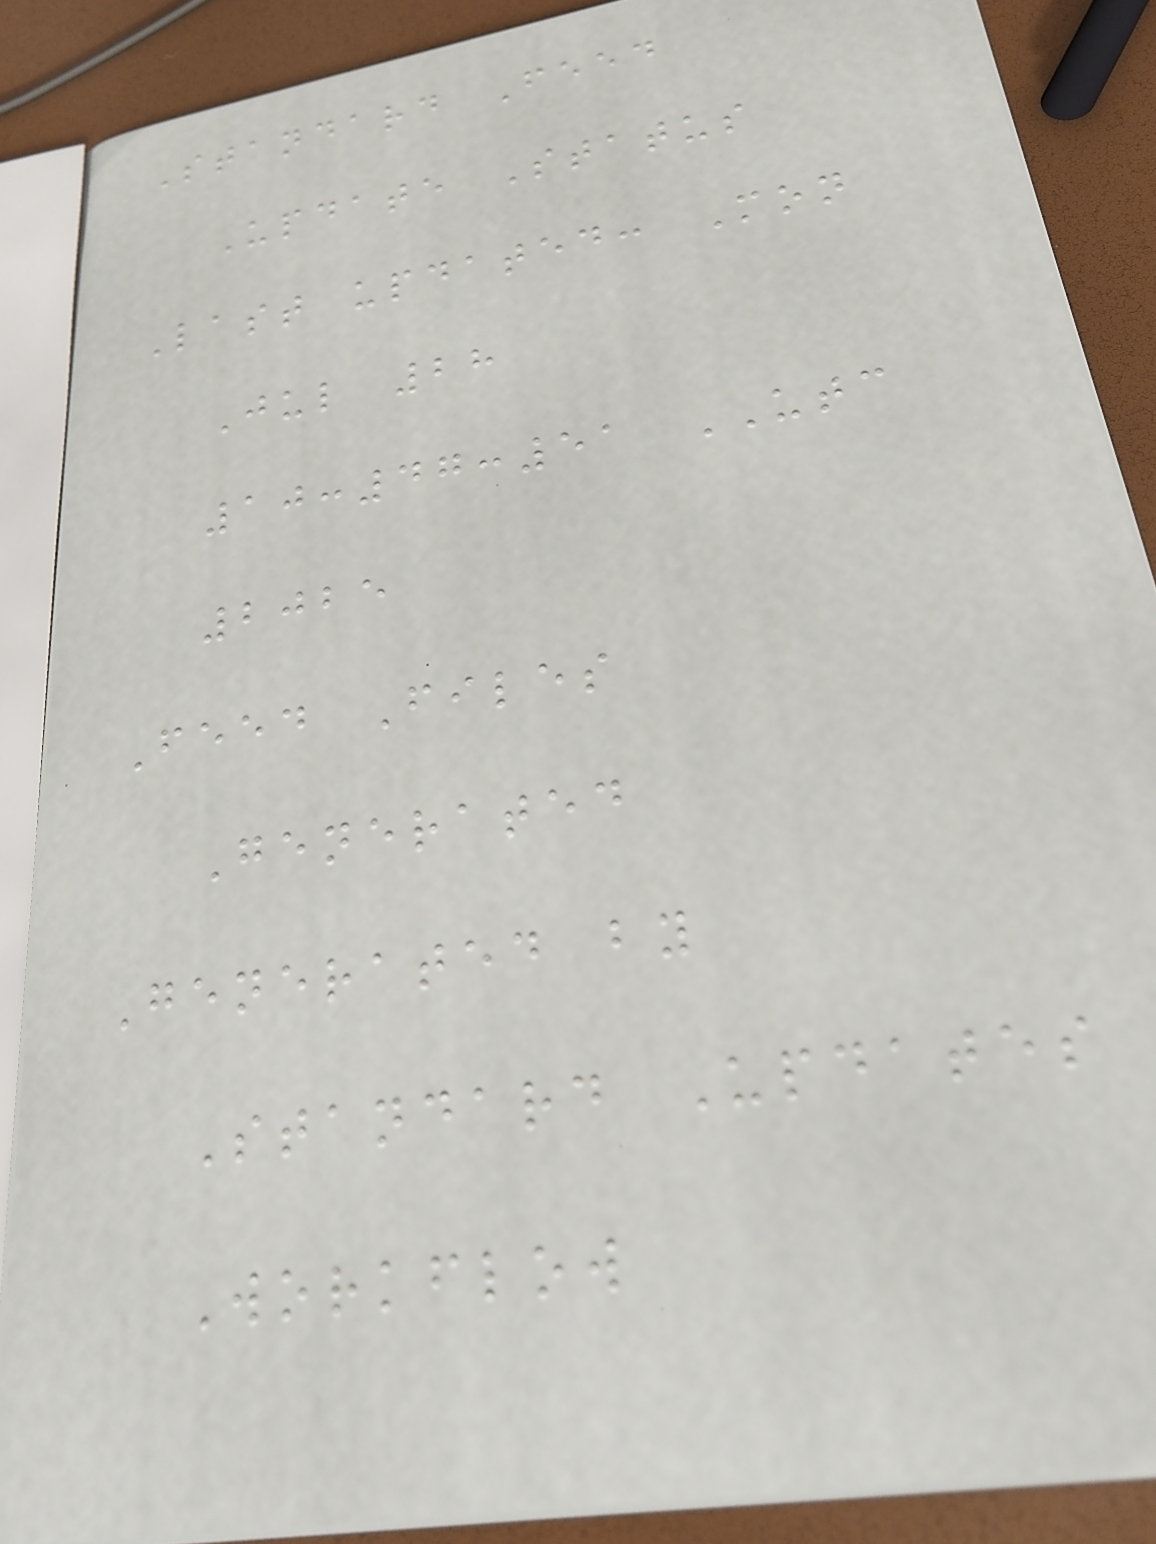Standard Feed
Update Status
Last updated: Mon
Jul 28
10:47:51 UTC
2025
Feed Files
Generated
Generated by
Standard Updates
Workflow
